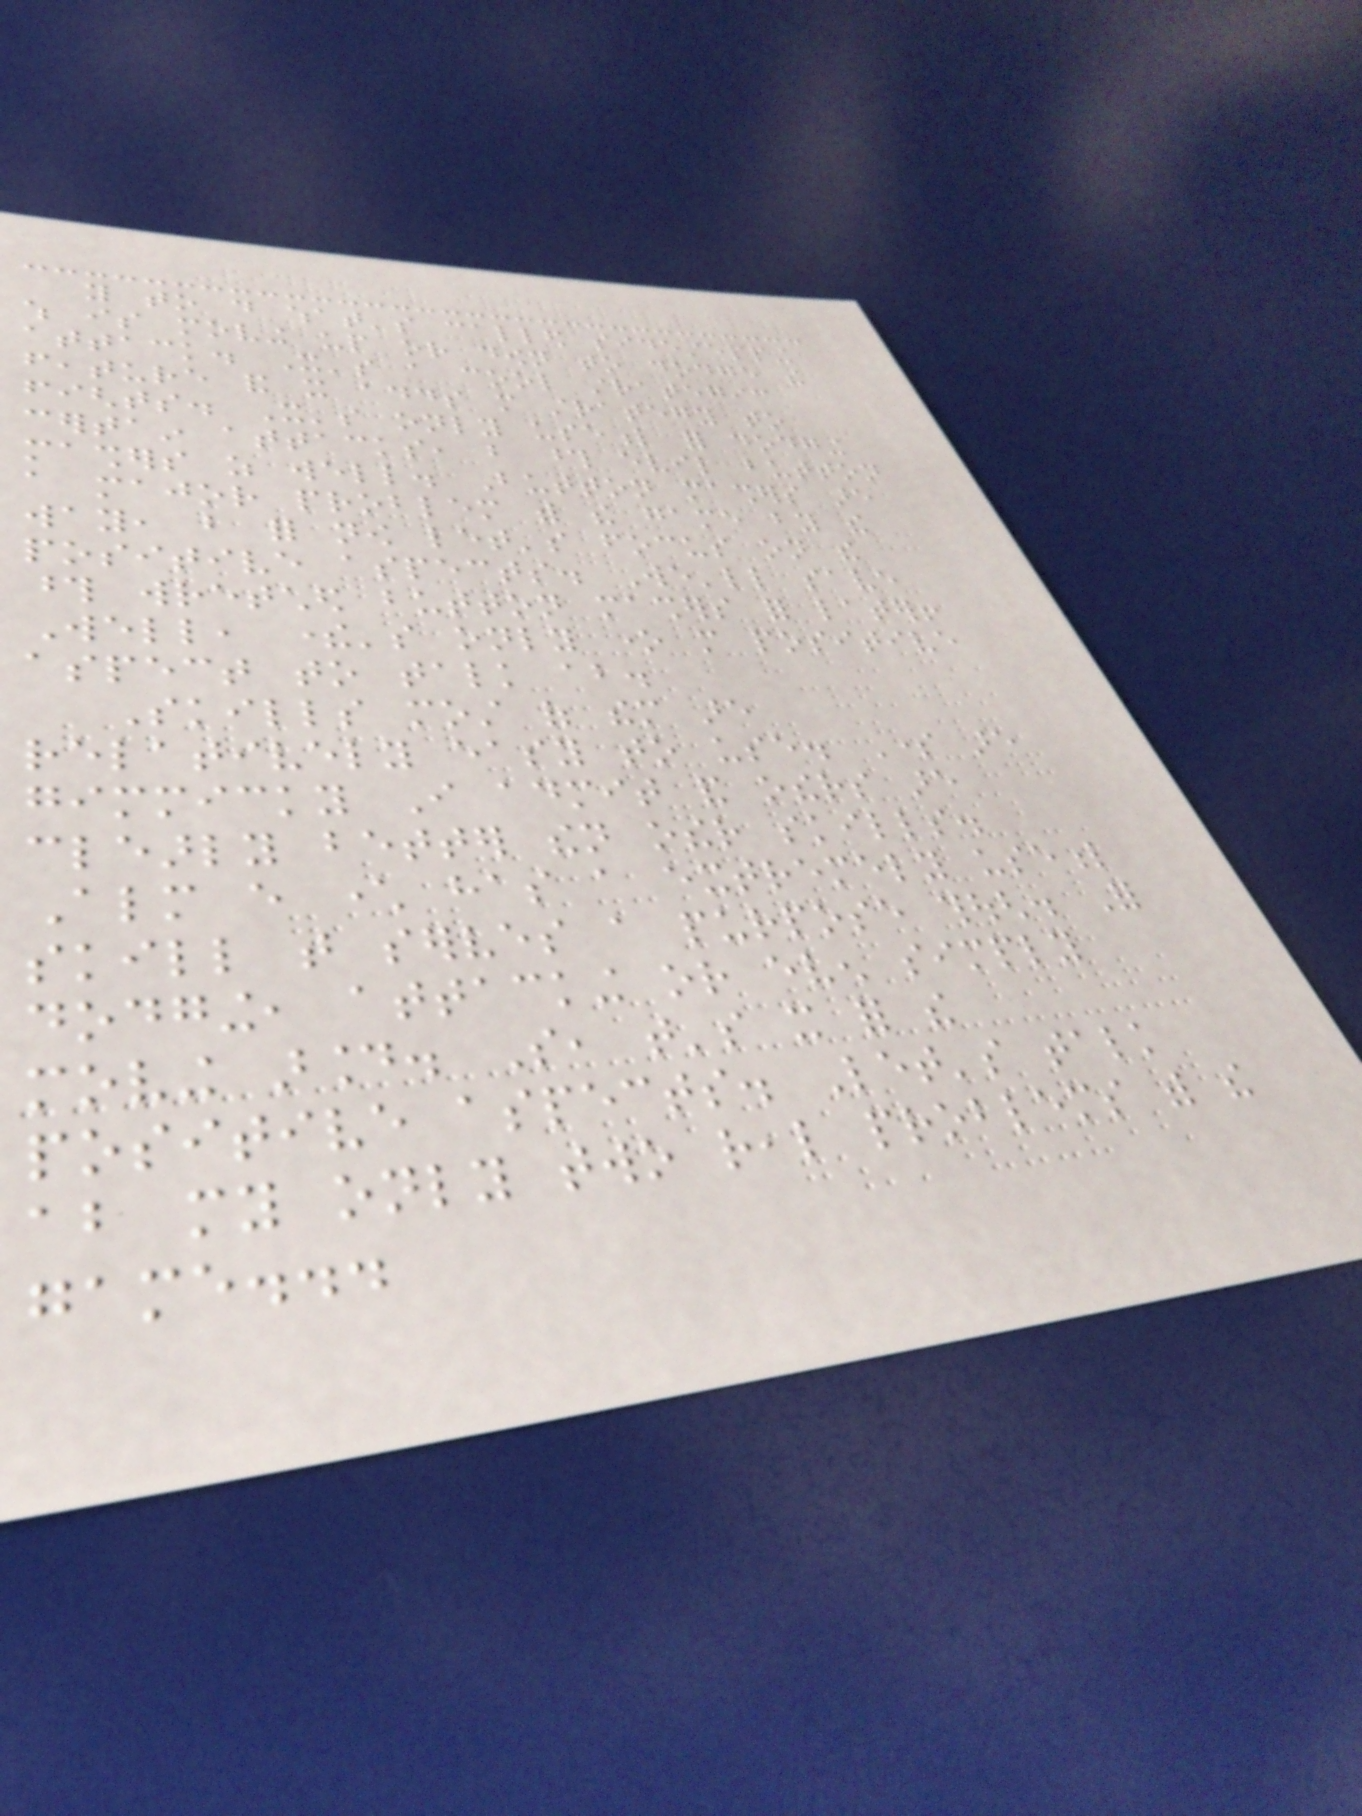you to do what's called sidestepping
which is moving up or down to dodge the
attack. It's a cool strategic
feature and it adds more strategy to
fights. It's only useful for dodging
certain attacks, but those evil button
mashers as well. Button mashers are
a major problem with the game by the
way, but for now let's focus on the
positive aspects. We'll save
those wretched button mashers for later!
Well, there's only one more positive
aspect to talk about.
Skills most of them are
relatively easy to use. Some are
gimmicky I admit and others are
clearly better then other skills.
Almost every character has a extremely useful
skill that serves a purpose though. For
dodging, attacking or even simply
moving around. So, that's it for the
positive aspects. Let's talk
about my only two real problems with the
game...
